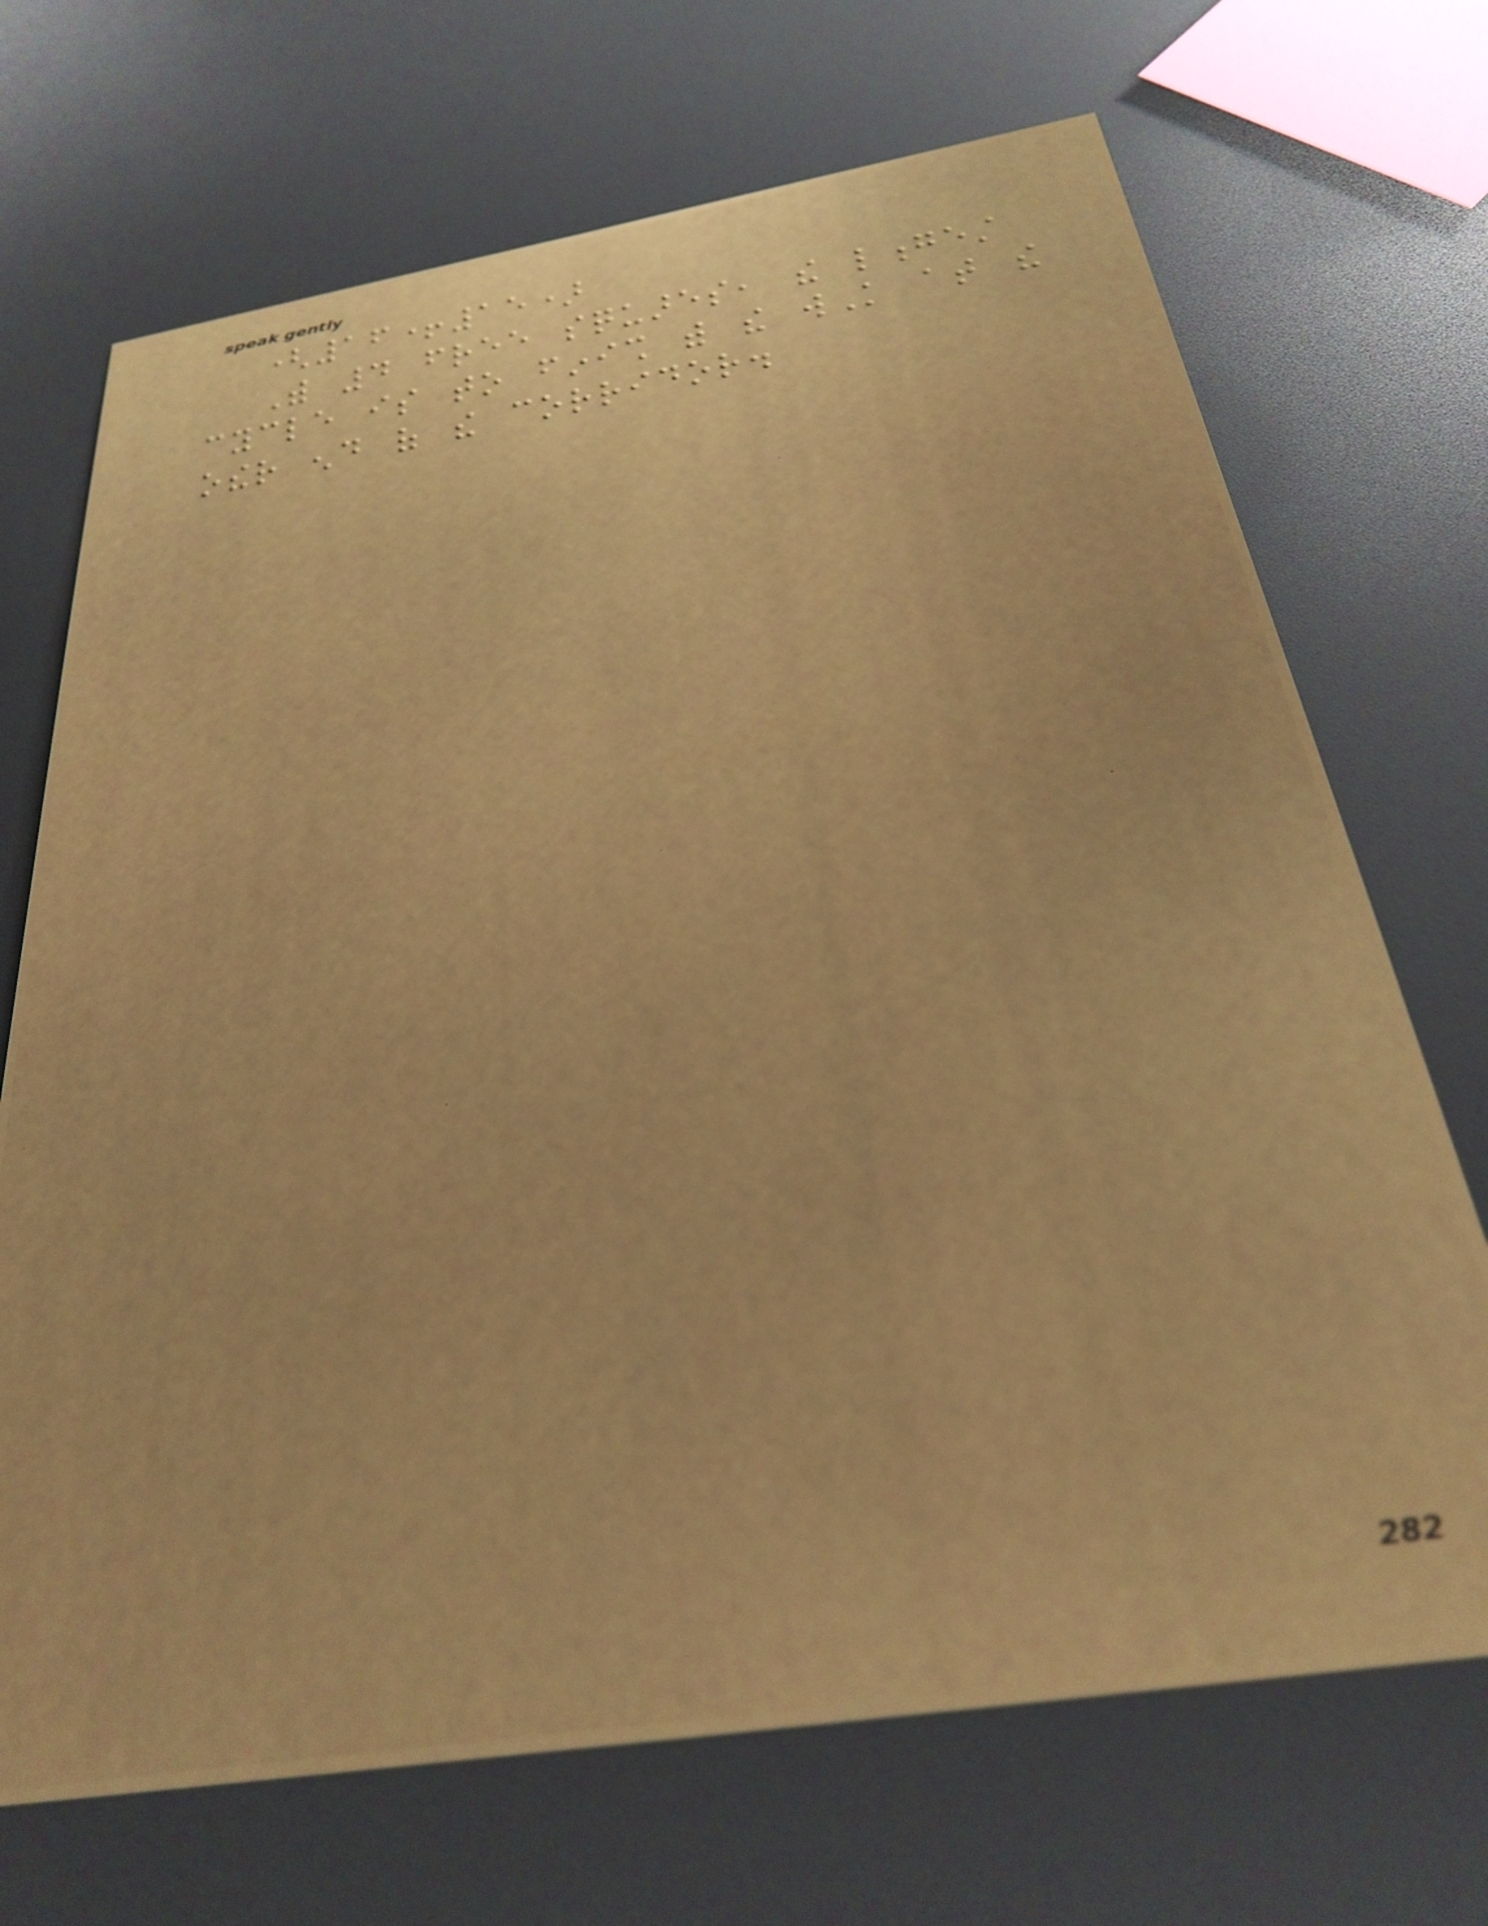(16+15)
With 4 free squares, the longest
cycle is to finish with the wK at the
other end of the corridor.
